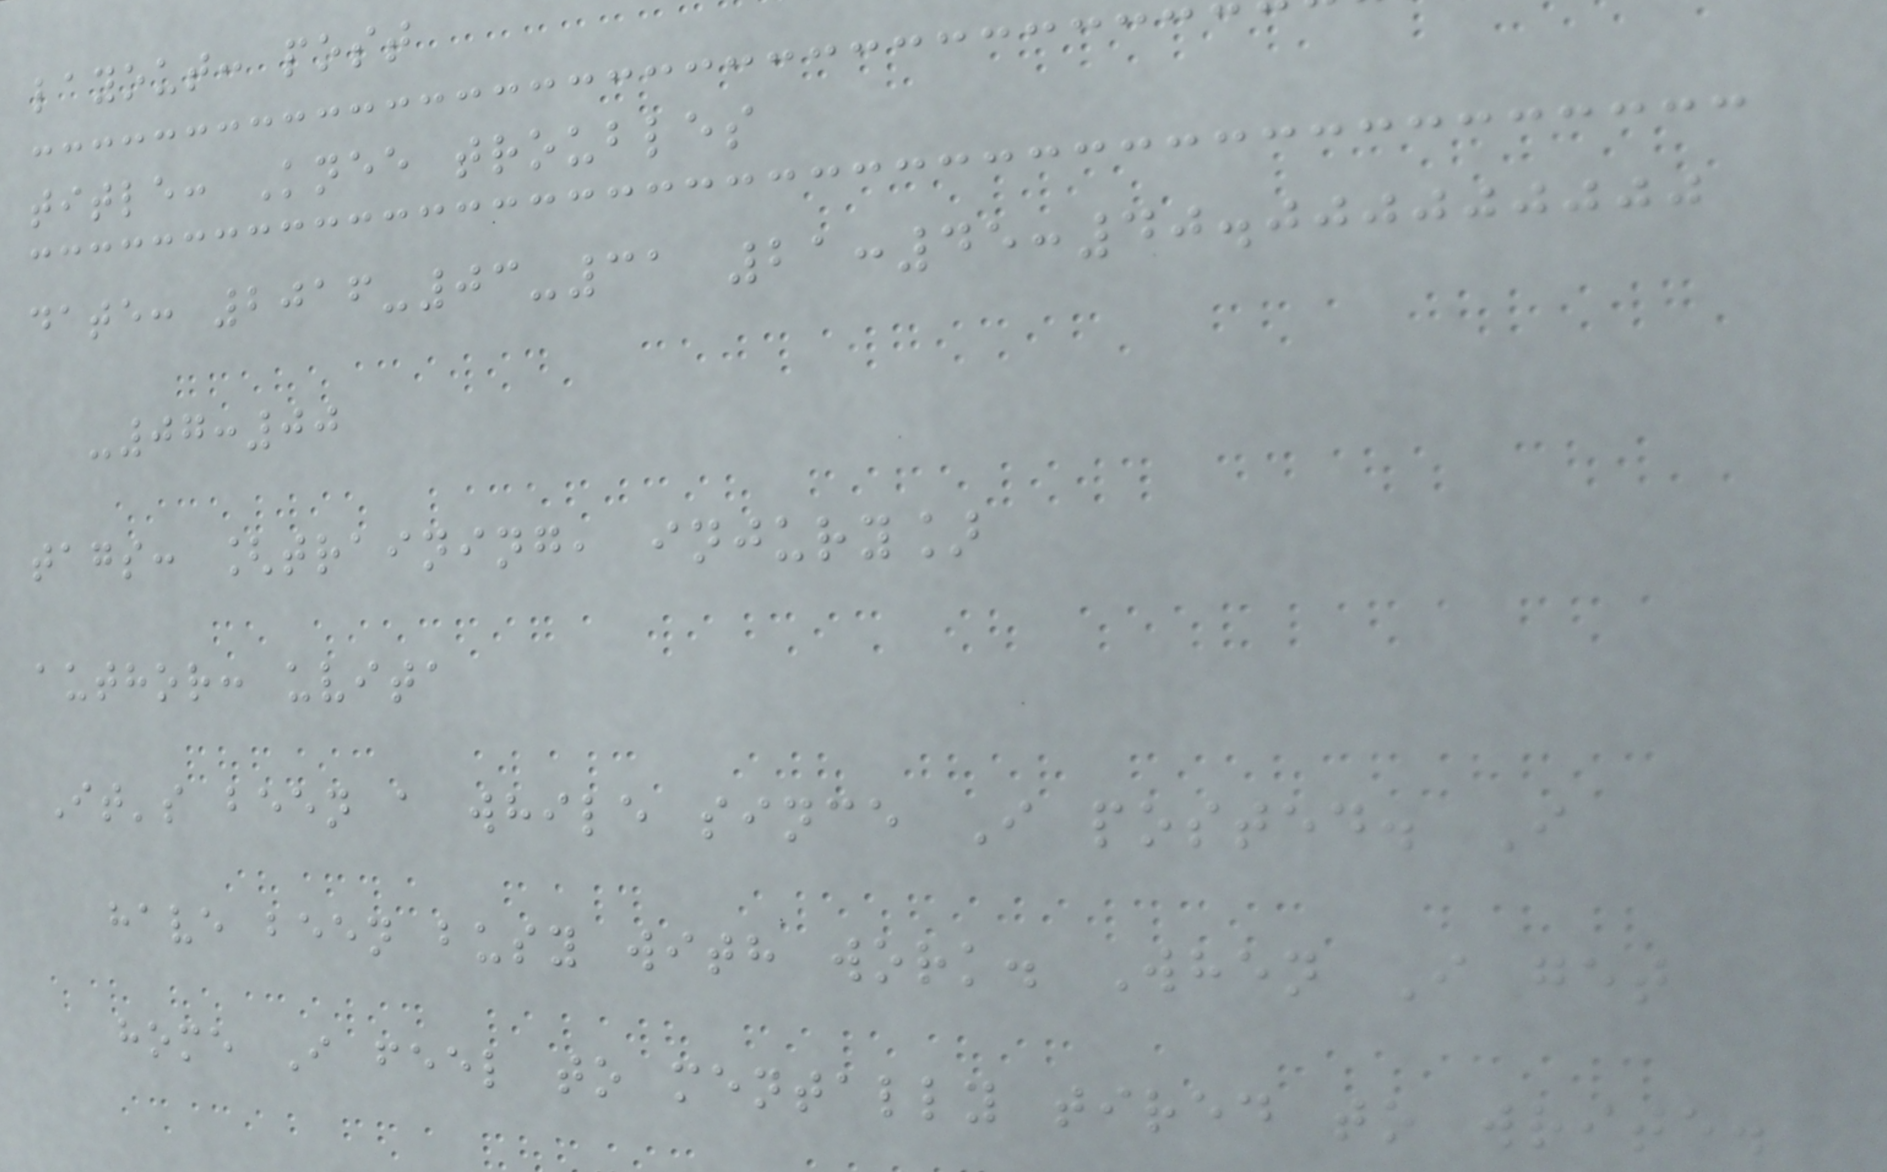layout: post
title: Knee troubles
date: 2016-03-31 21:45:40.000000000
-07:00
tags: [training, injury]
author: uvita
It's been a while since I posted. I
have been busy with work. When I get
home I feel to mentally tired to write.
